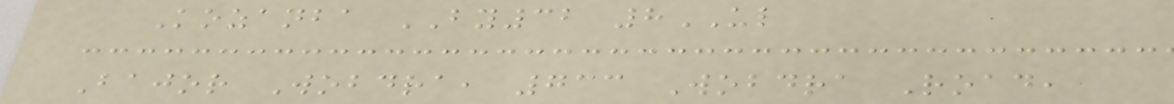Kozanba BY32 8UL
Bajor Wobdra, 733 Wobdra Road,
